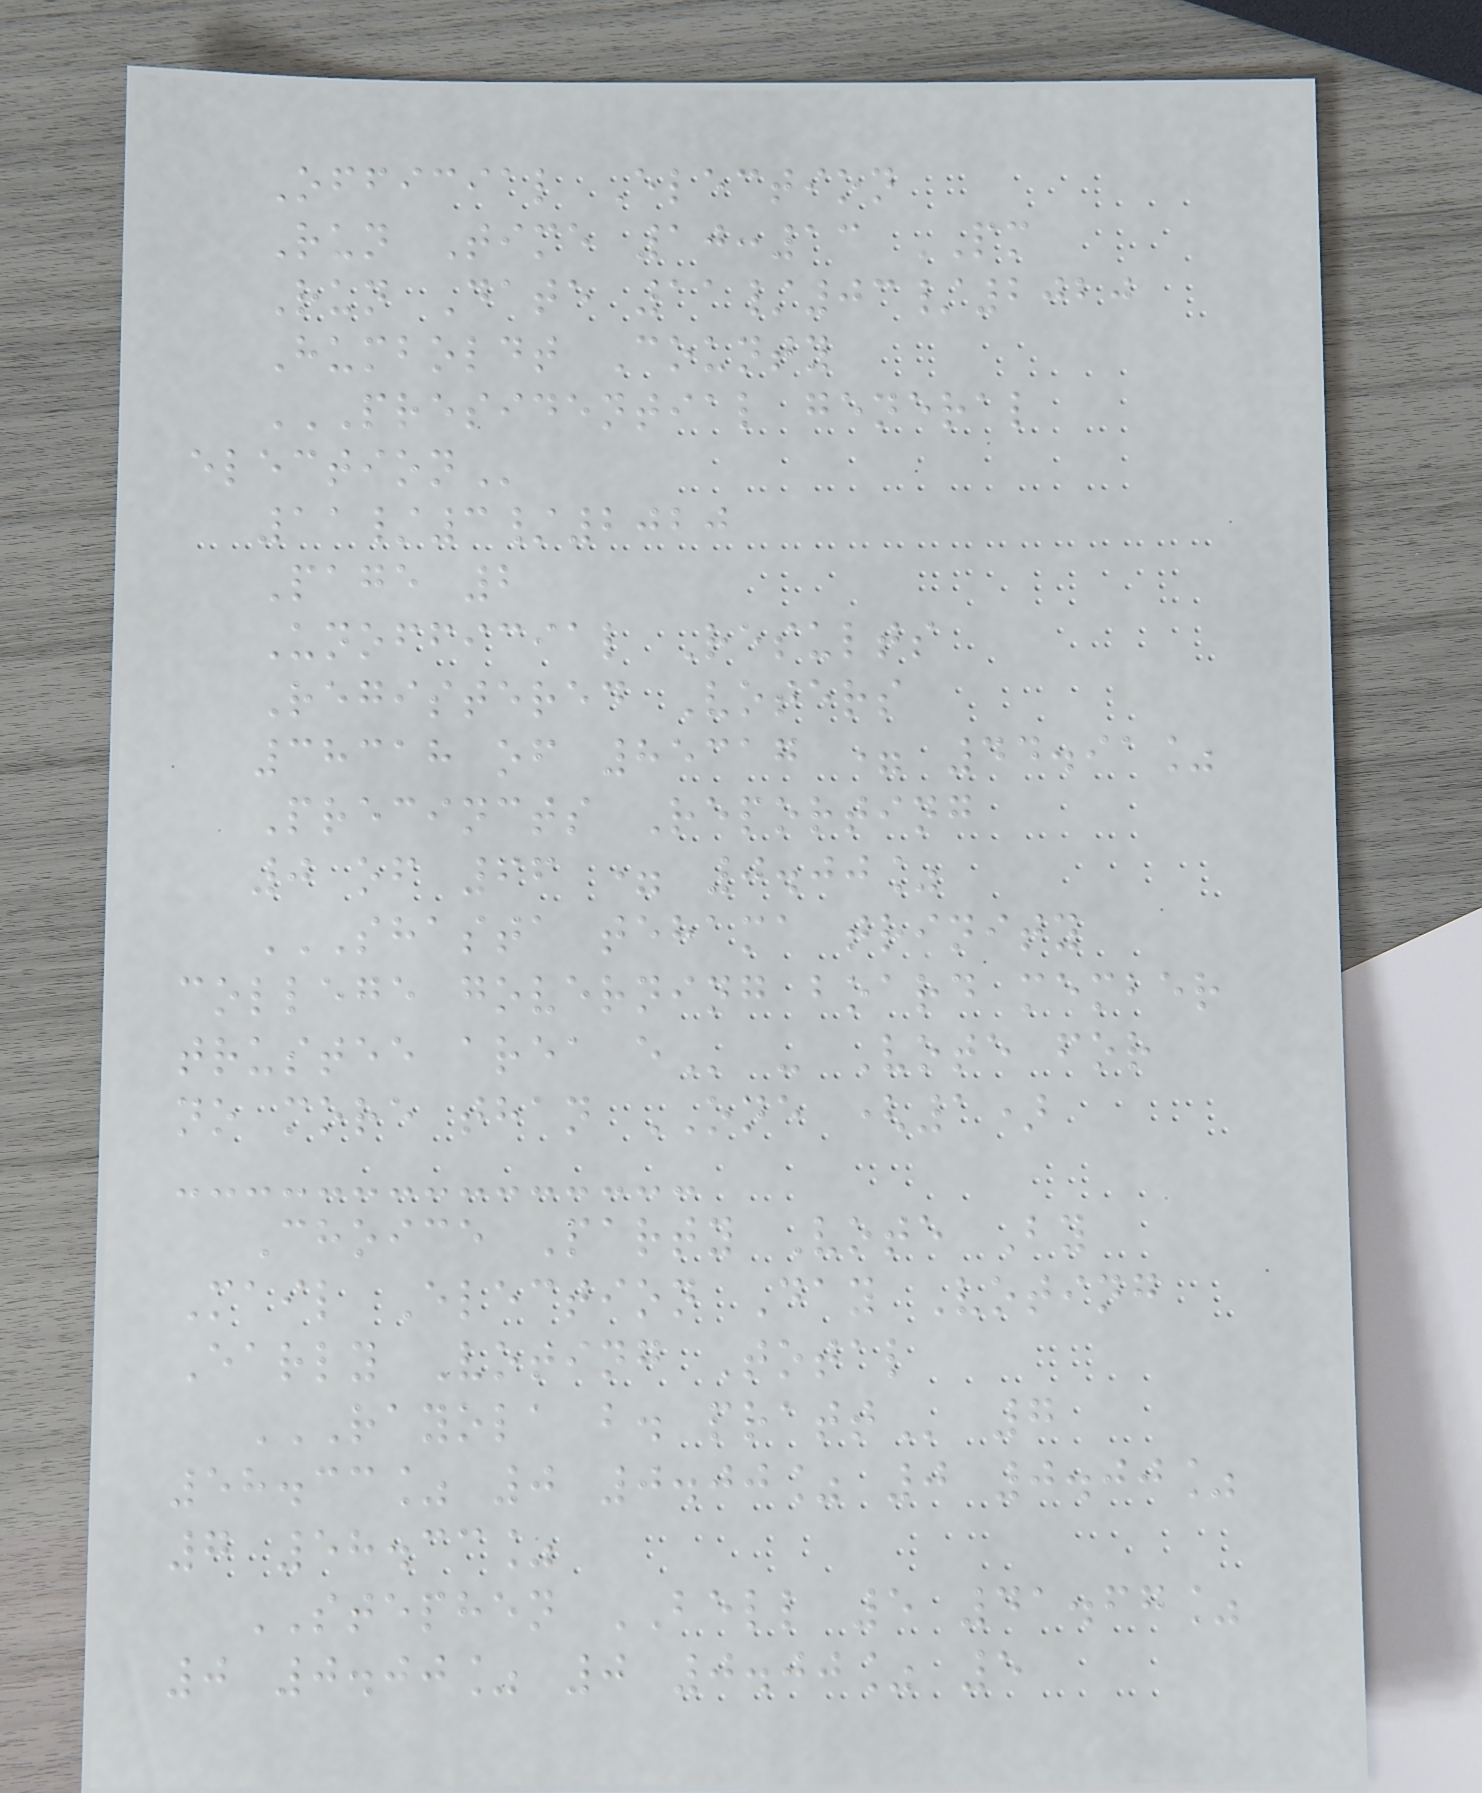Official Election
Run Time 10:13 PM
Run Date 11/03/2020
Humboldt County
PRESIDENTIAL GENERAL
ELECTION
11/3/2020
Page 2
Unofficial Results
Registered Voters
38318 of 85317 = 44.91%
Precincts Reporting
0 of 66 = 0.00%
SHASTA TEHAMA TRINITY
COLLEGE GOVERNING BOARD MEMBER
TRUSTEE AREA E - Vote for
no more than ONE (1)
Choice Party Vote By
Mail Election Day Voting
Early Voting Total
RAYOLA B. PRATT 7
58.33% 0 0.00% 0 0.00%
7 58.33%
STEPHEN BELL 5 41.67%
0 0.00% 0 0.00% 5
